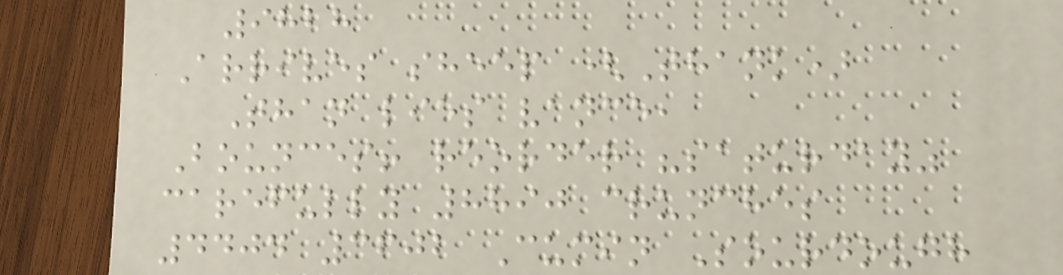9828
Arrives sheep (Thank)
Than lies vance,
Bounces! reorder "saturday"
carefully 8890 crunches
4404 3602 Cumin Sourdough
